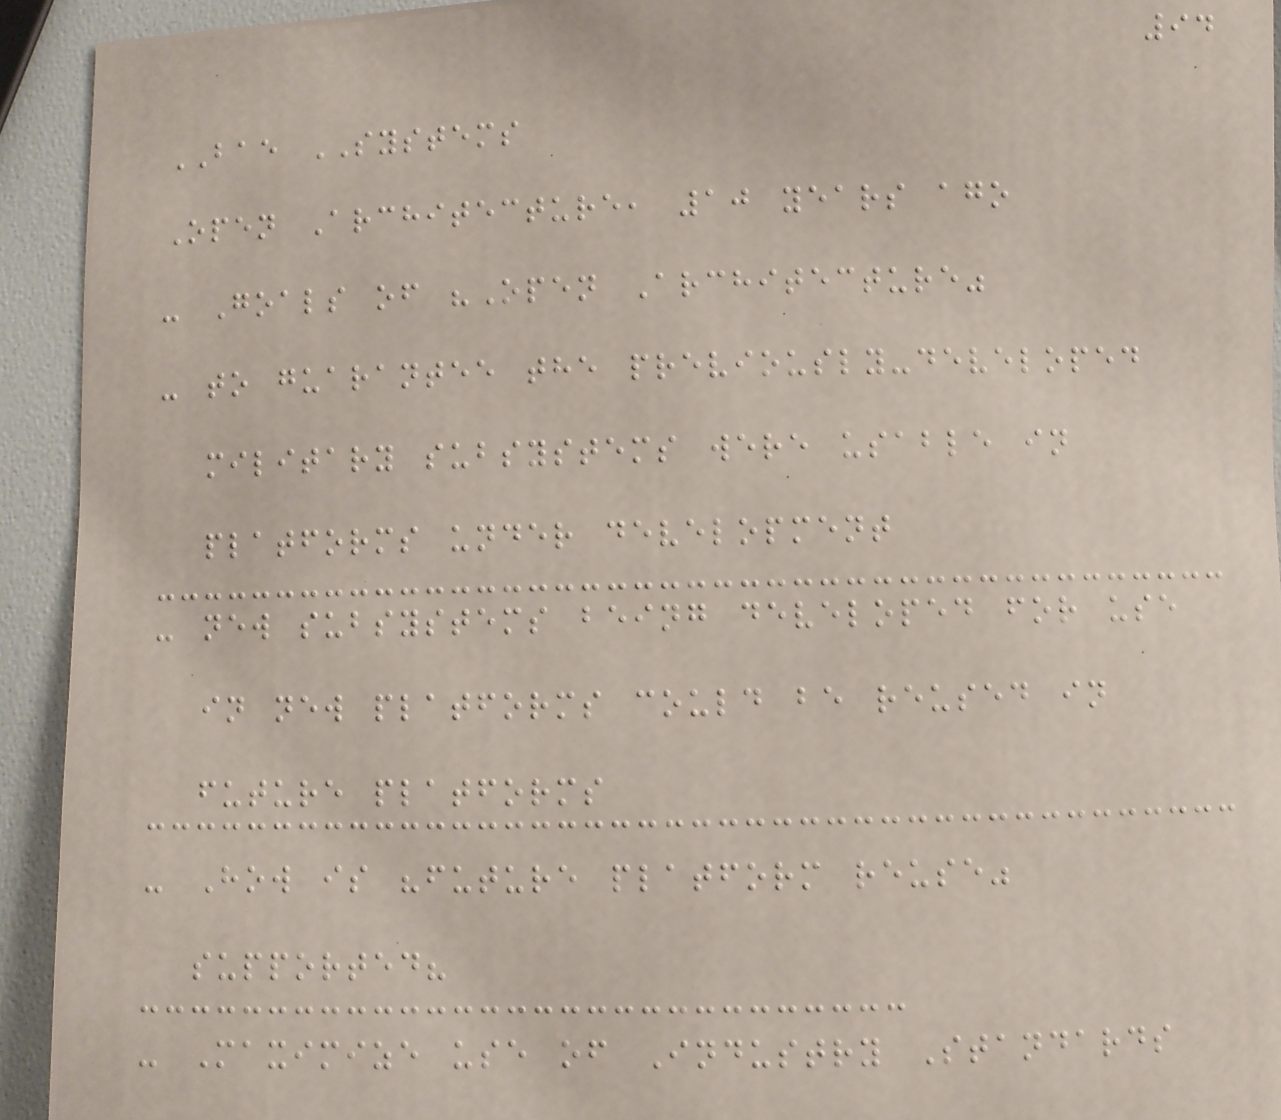94
BAE SYSTEMS
Open Architecture, 10 years ago
- Goals of "Open Architecture"
- to guarantee the previously-developed
military subsystems were usable in
platforms under development
- new subsystems being developed for use
in new platforms could be reused in
future platforms
- How is "future platform reuse"
supported?
- Maximize use of Industry Standards
